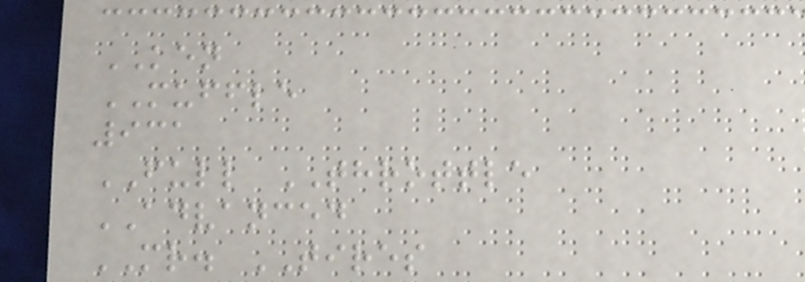KEN
MUFFLE
931
FULL THROTTLE
ADVANCED
MR. TIRES
